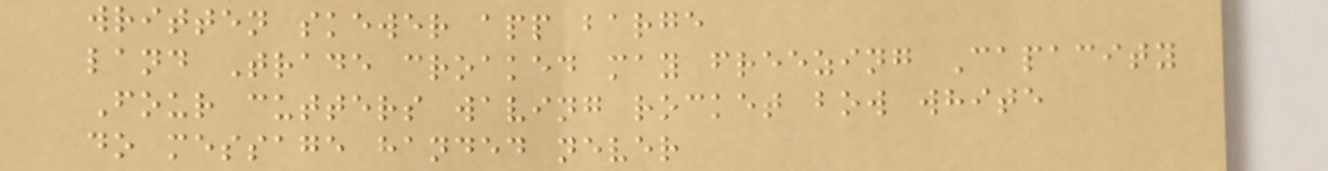written skewer app barge
land Trade croaked may freezing Capacity
Four cutters waving rocket bow white
do message handed never
